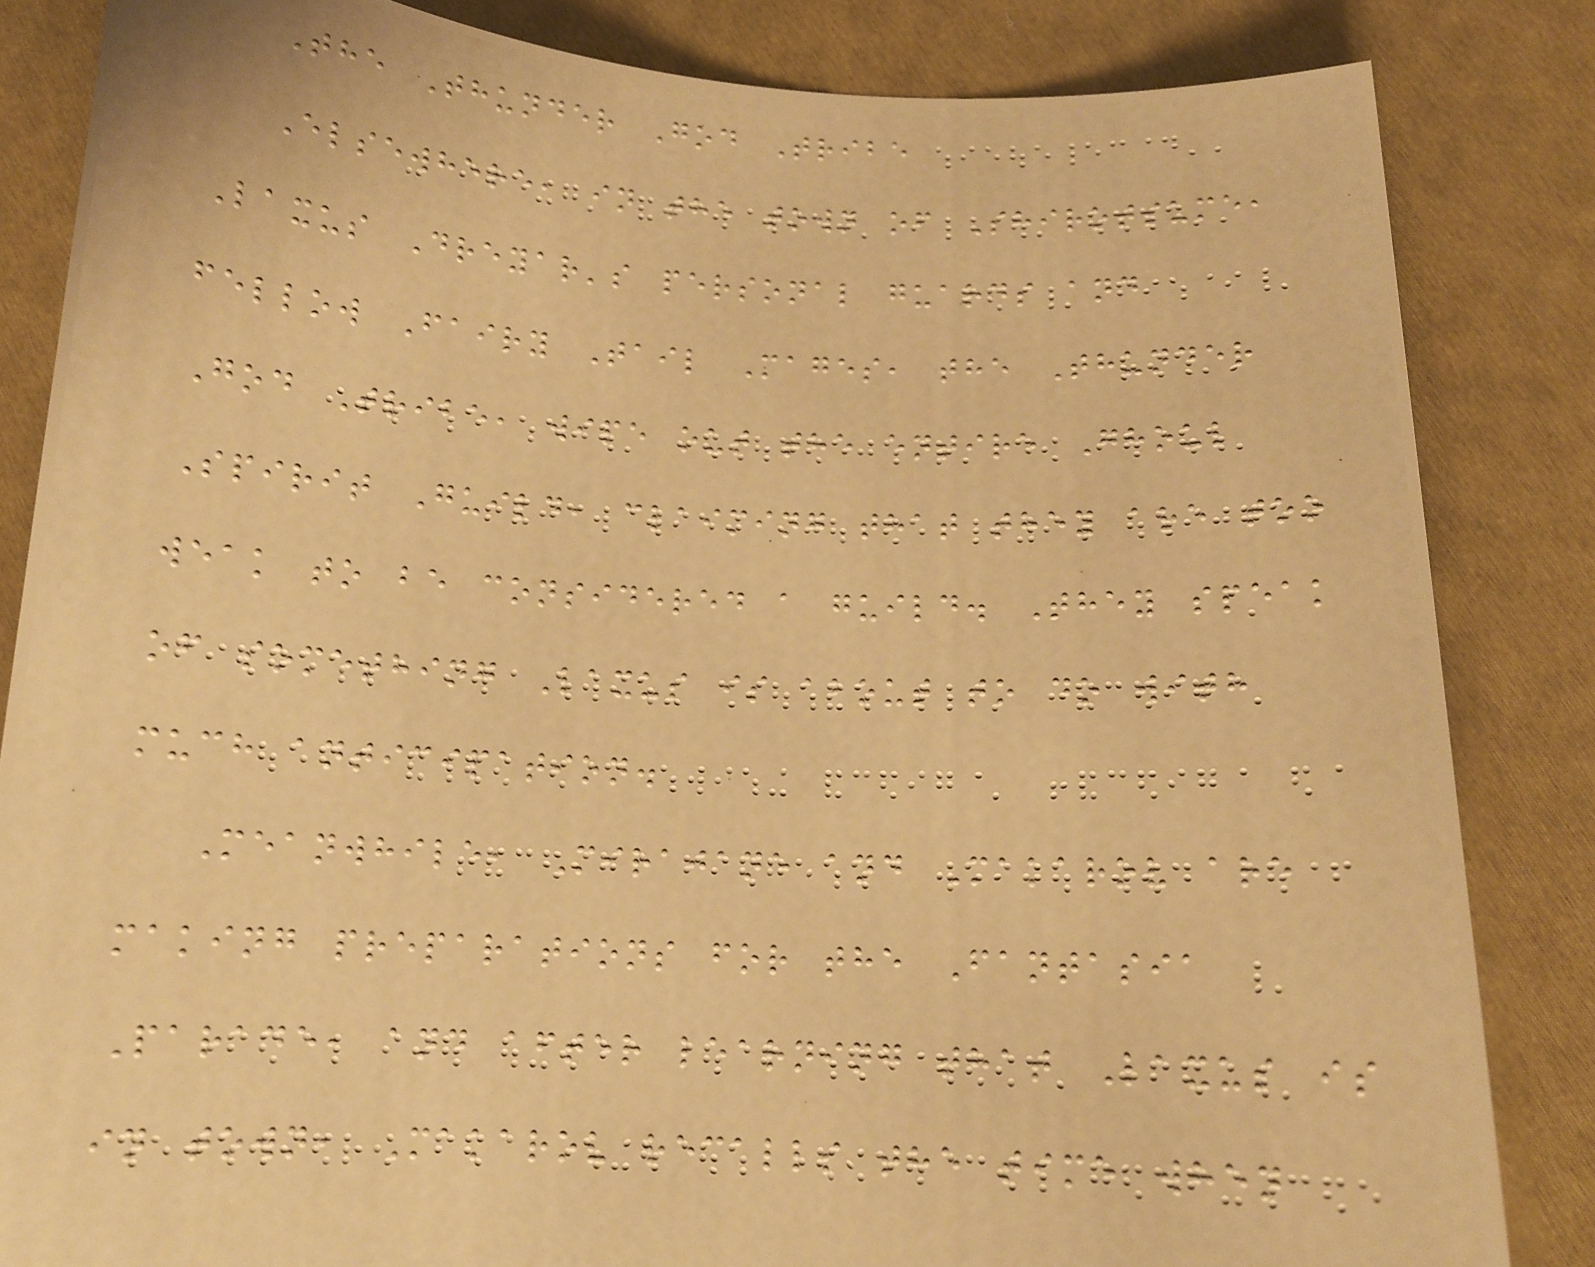The Thunder God Tribe
Elsewhere, in the town of Shirotsume,
Laxus Dreyar's personal guards and
fellow Fairy Tail Mages, the Thunder
God Tribe, wipe out the entire Ghoul
Spirit Guild, claiming that they are too
weak to be considered a guild. They speak
of something Laxus is about to do with
much anticipation.
Meanwhile, Mirajane and Makarov are
making preparations for the Fantasia
Parade, and after learning that Laxus is
in town, Makarov recalls the time when
